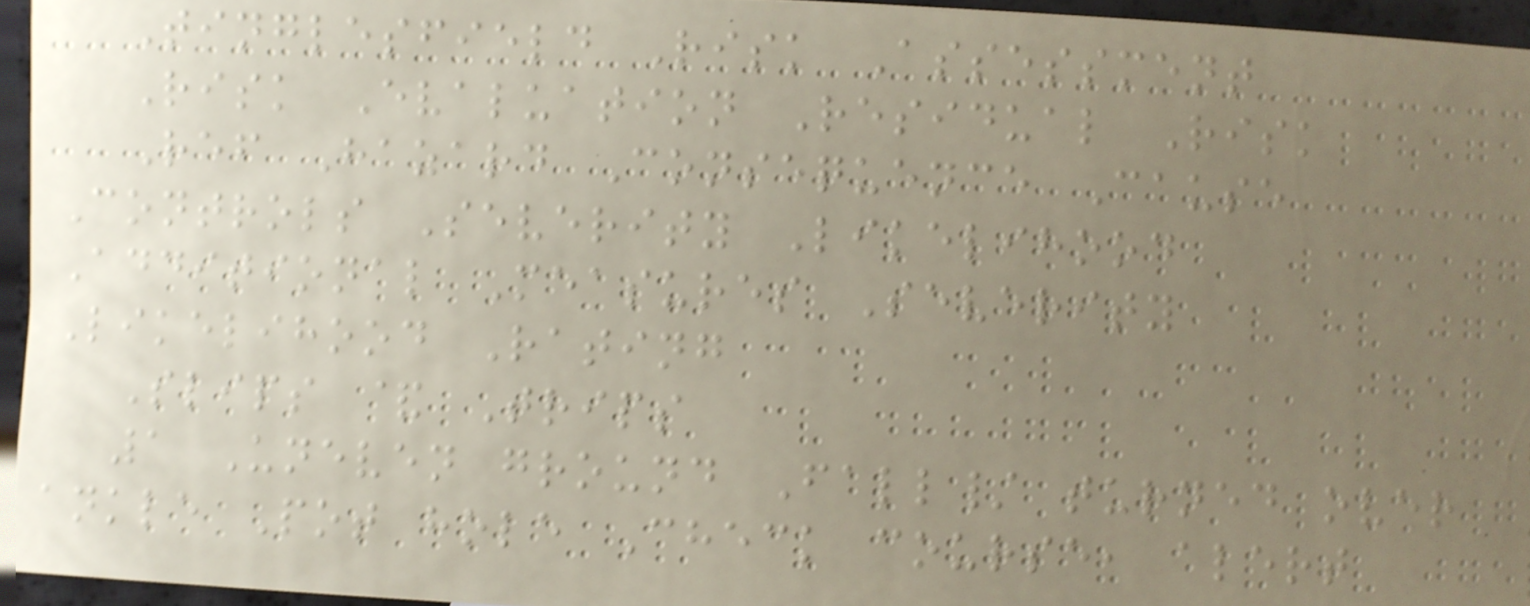Tinglesfield Risk Assessment
Risk Evaluation Residual Risk
Ref Hazard Consequence Cause
Controls Severity Likelihood
Additional Measures Severity
Likelihood Rating
Slips & Trips
1 Uneven ground Fall/ turned over
ankle Pot hole Check course, alert
